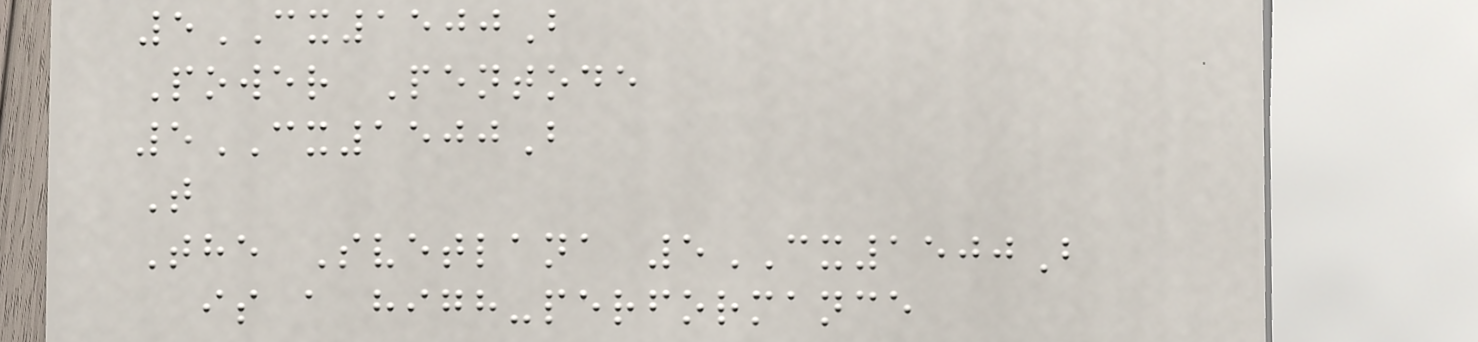5CX1500B
Power Pentode
5CX1500B
T
The Svetlana 5CX1500B
is a high-performance
